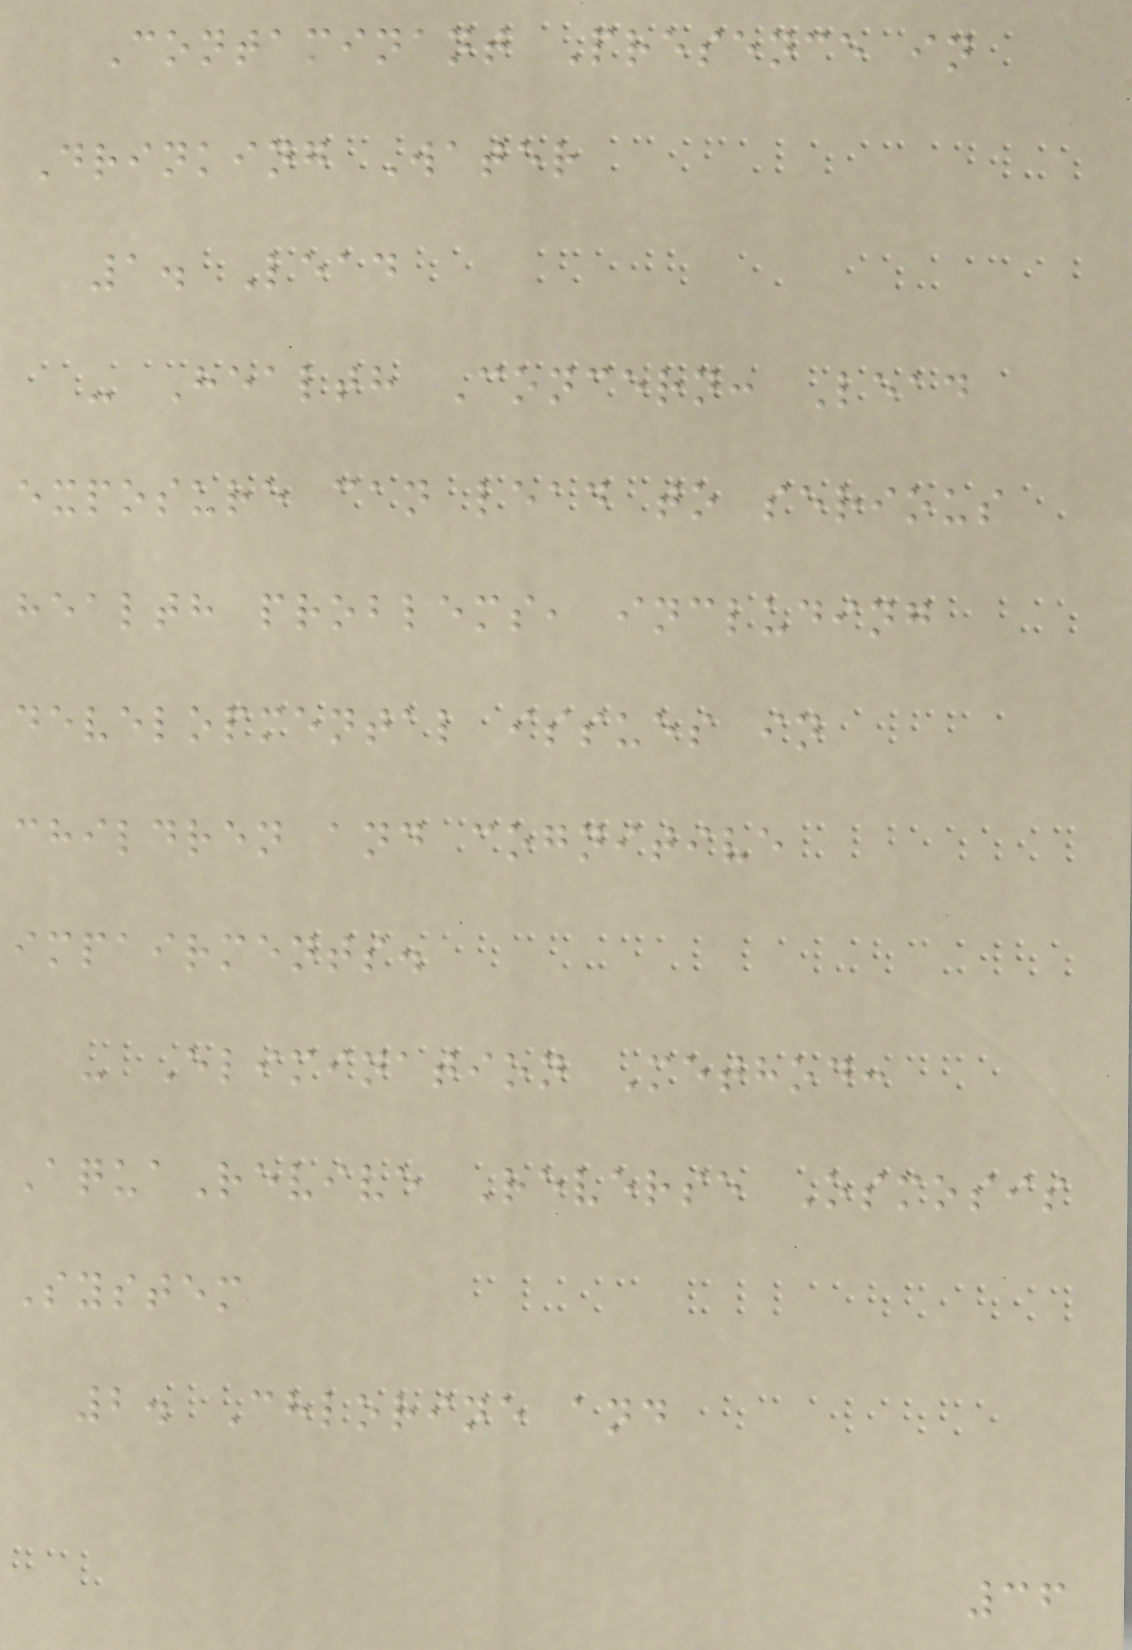Contaminant Presence in
Drinking Water
1. Lead
- Health Concern: Lead
exposure can lead to serious
health problems, including
developmental issues in
children and cognitive
impairments.
- Elimination Method:
AquaRevive Reverse Osmosis
System
2. Chlorine and
36
